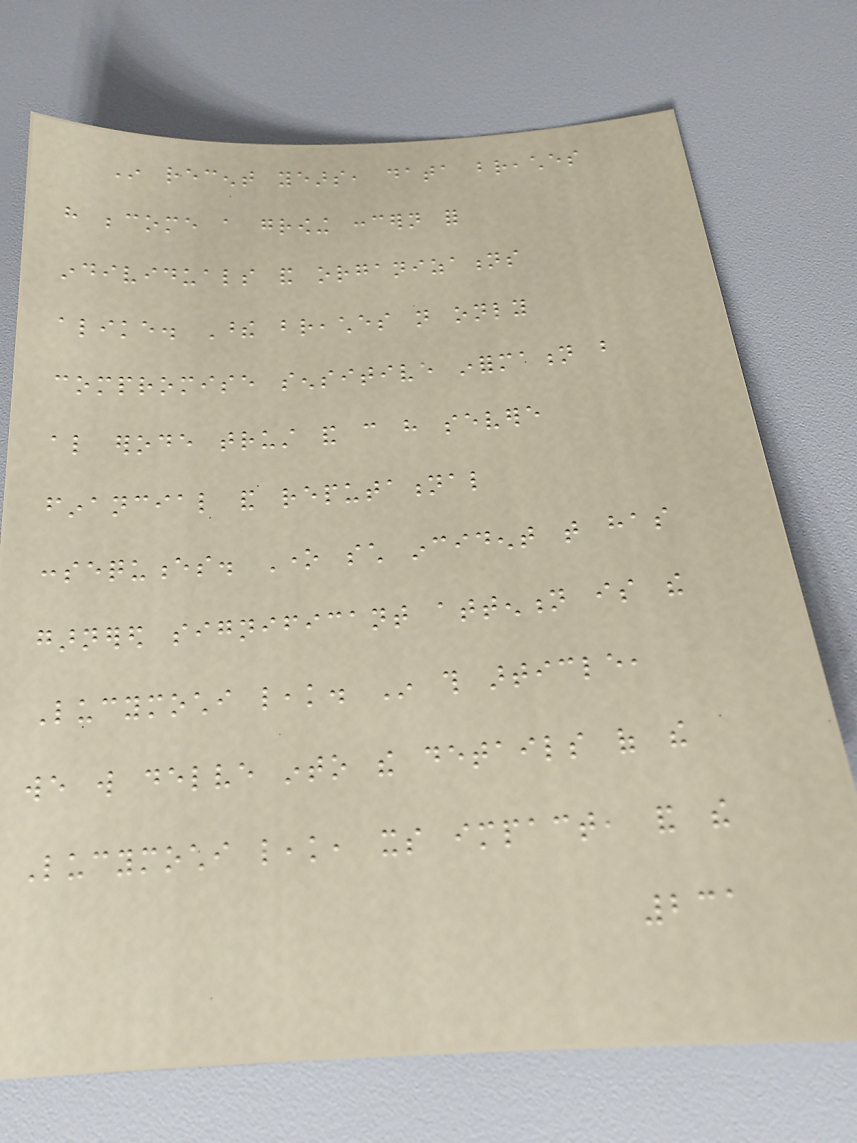In recent years, data breaches
have become a growing concern for
individuals and organizations
alike. These breaches not only
compromise sensitive information but
also erode trust and can have severe
financial and reputational
consequences. One such incident that has
garnered significant attention is the
Lucymochi leak. In this article,
we will delve into the details of the
Lucymochi leak, its impact, and the
231
